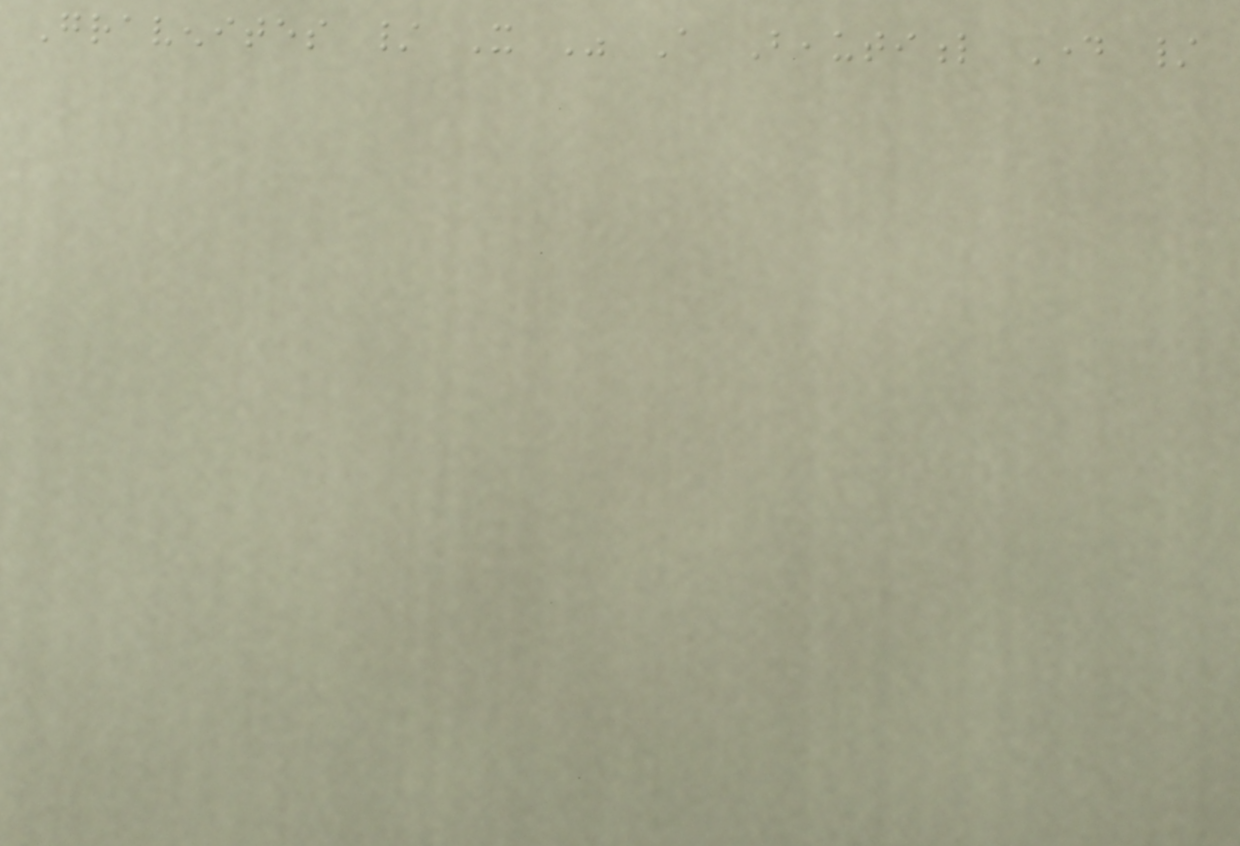Gravenites / It Was A Beautiful Day /
